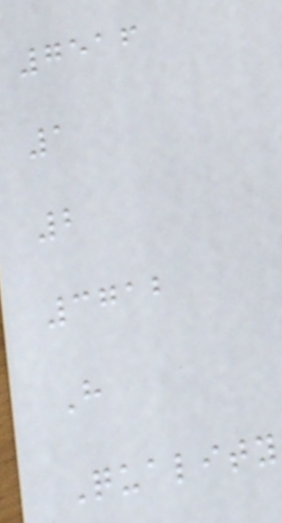7516
1
2
3712
H
Quality
